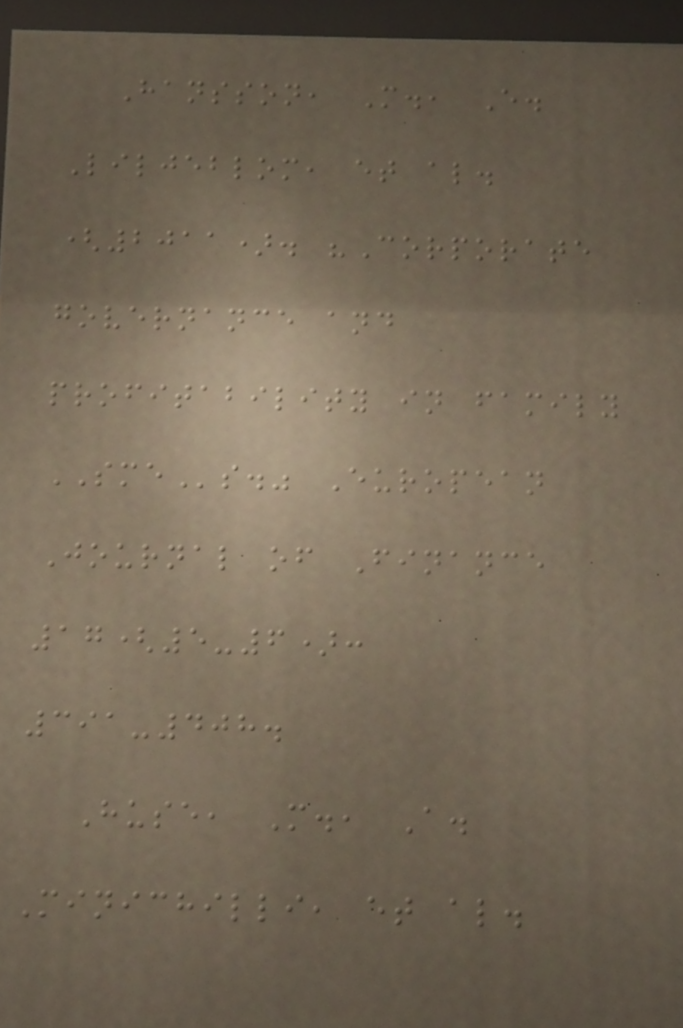Hansson, M., E.
Liljeblom, et al.
(2011). "Corporate
governance and
profitability in family
SMEs." European
Journal of Finance
17(5-6):
391-408.
Huse, M., A.
Minichilli, et al.
